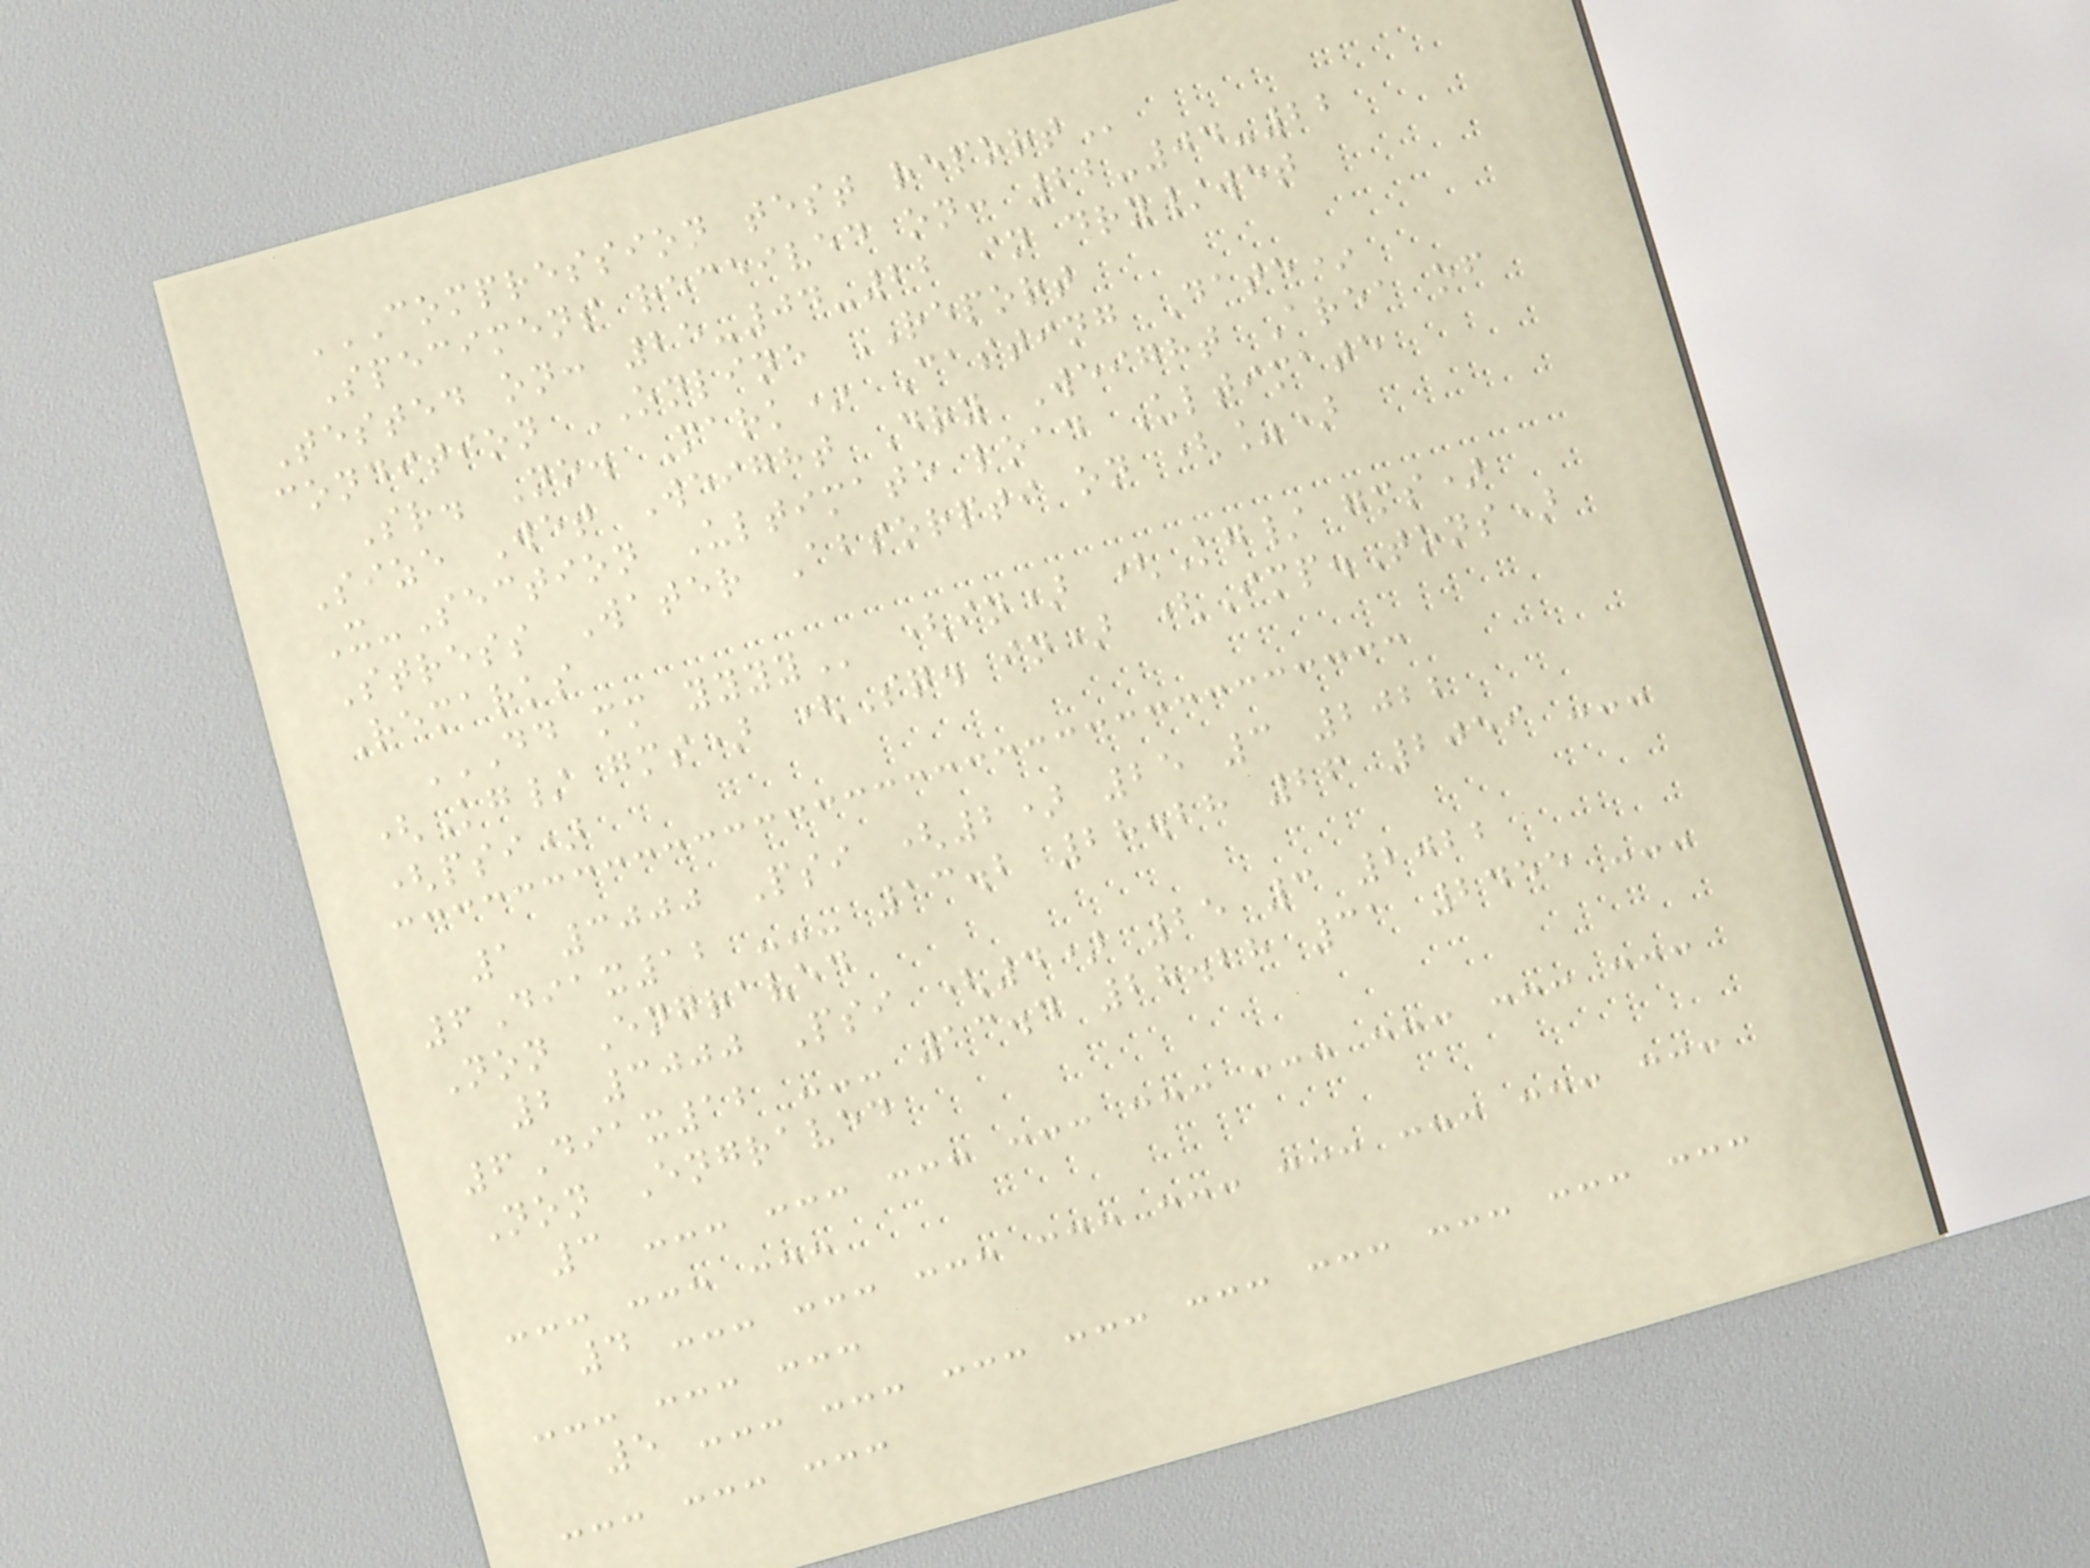COMPRESSION TEST REPORT
Specimens received on: 22-04-22
Tested on: 25-04-22 in dry/wet
condition ONLINE REPORT
Sr. No. Mark* Casting Date*
Size Wet Weight Dry Weight Area of
X-Section Ultimate load Ultimate
Stress Water Absorpti on (%)
Remarks
DD MM YYYY (in) (Kg/ gms)
(Kg/ gms) (Sq. in) (Imp.Tons)
(psi)
1 3000 Psi (2) 25 3 2022
6Diax12 --- 13.2 28.28 26 2059 ---
Non Engraved
2 3000 Psi (4) 25 3 2022
6Diax12 --- 13.4 28.28 31 2455 ---
Non Engraved
3 --- --- --- --- --- --- --- --- ---
--- --- ---
4 --- --- --- --- --- --- --- --- ---
--- --- ---
5 --- --- --- --- --- --- --- --- ---
--- --- ---
